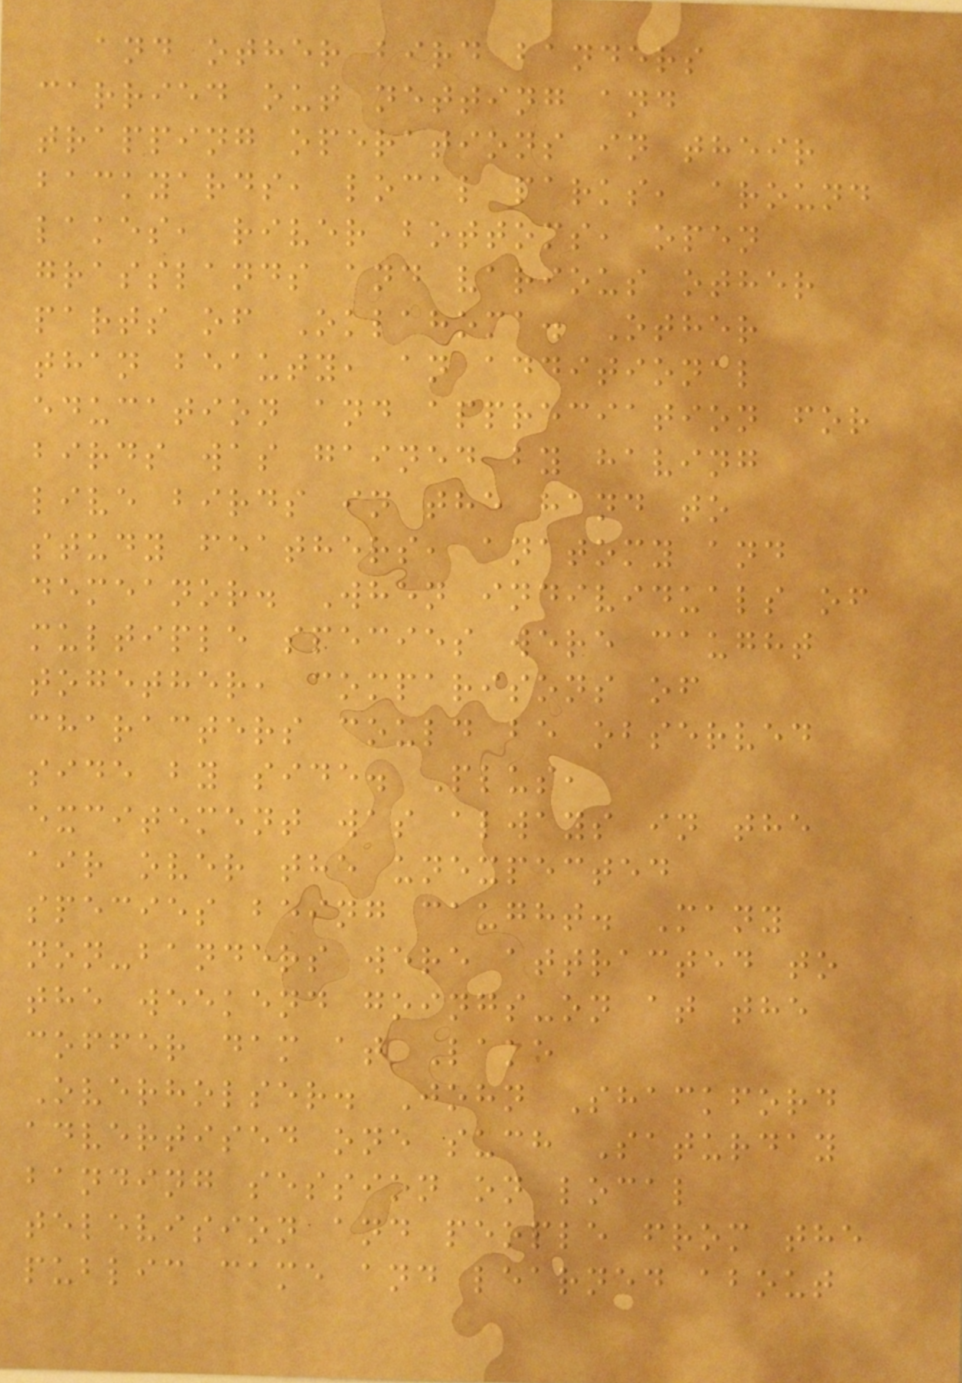and other bird banders
carried out netting and
trapping operations in their
backyards, local parks, around
lakes, river bottoms, open
grasslands and various other
parts of Oklahoma. Other
than beauty, an additional
education and appreciation for
birds was gained by having
live birds in the hand to
study feathers, anatomy and
demeanor. When individuals of
multiple species were caught
together, comparisons of
characters could be observed
side by side. Plus,
excitement was always in the
air over the unexpected
species being caught. Many
non-banders were attracted to
the weekend goings-on at the
coffer dam at Lake
Overholser. John Shackford
advertised one such Saturday
banding session on local
television and people from the
public came and learned about
